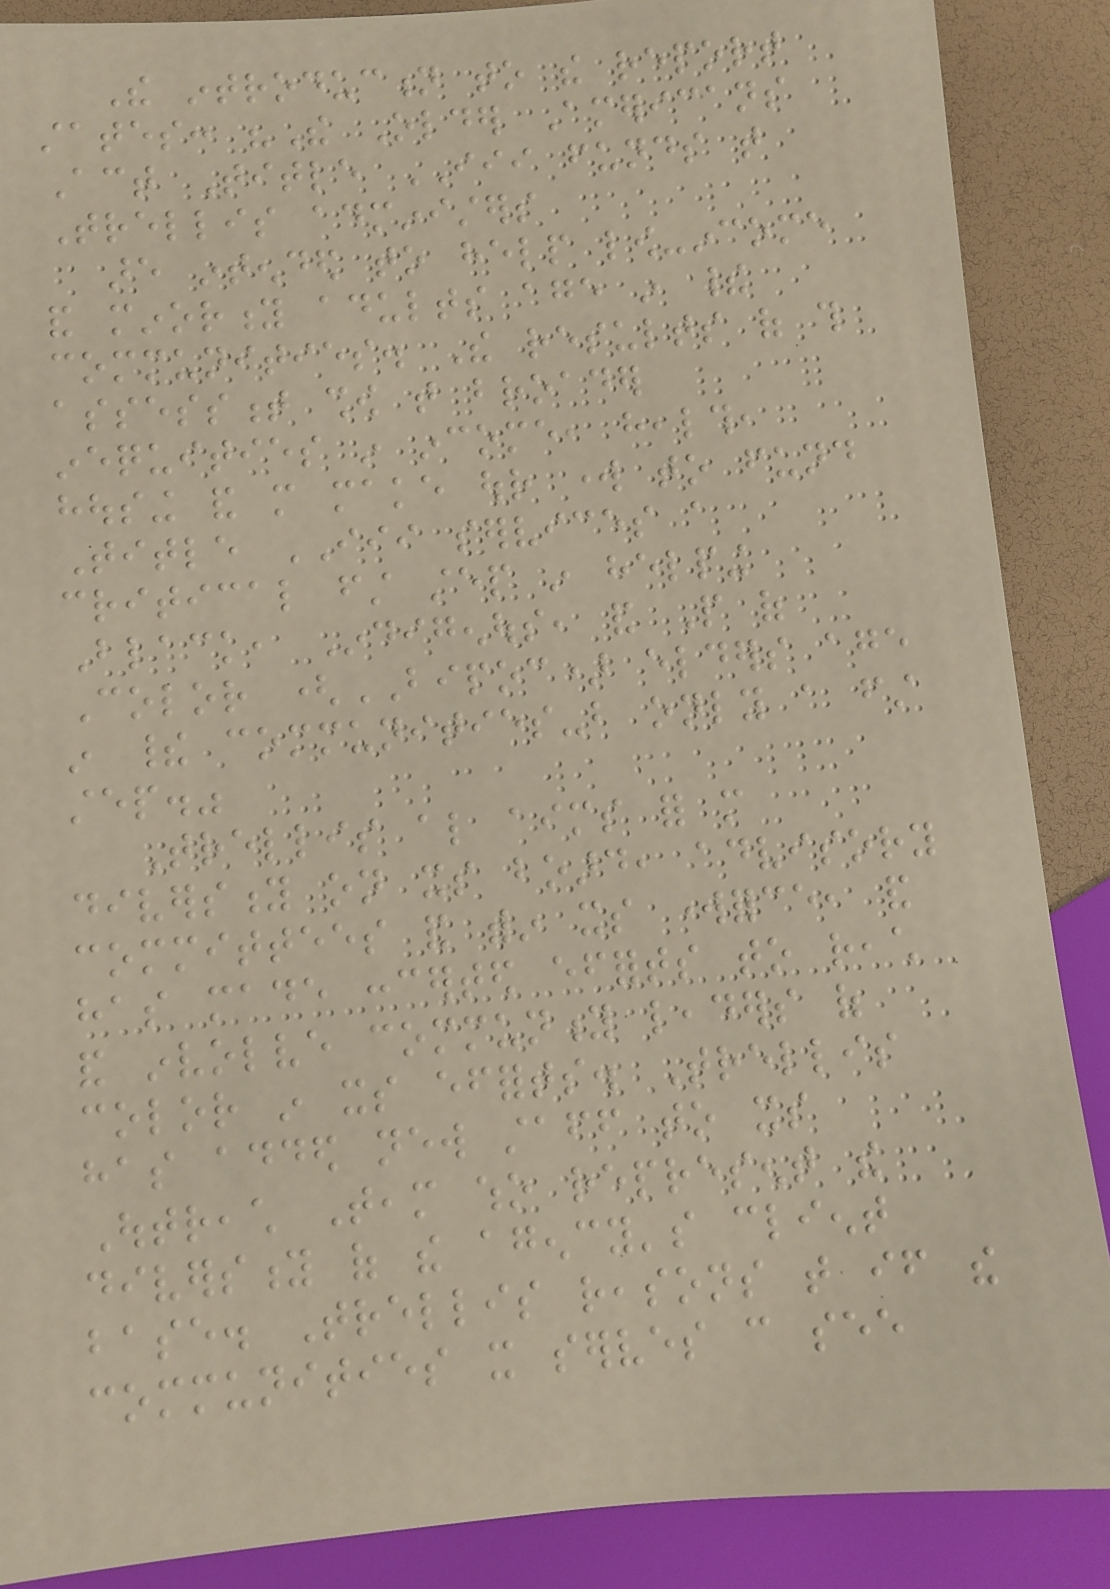The introduction to the report
states: "The Older Americans
Act Title III funds that
Trellis administers
are intended to help low-income
and minority adults age in their
communities. The results of this
assessment show that broader
inequities in income, health,
housing and more make our work to fund
Title III services a
critical first step in helping
Black, Indigenous, and People of
Color (BIPOC) elders age
in their communities-but only a first
step."
Trellis also aims for more
diversity on its board, advisory
committees and within its workforce, and
has made concerted efforts to reach
and involve community leaders of
color in its efforts. Trellis
has added new staff to its
Outreach Team who represent the
diversity of the agency's client
base. Trellis reasons that if the
communities it serves can see
